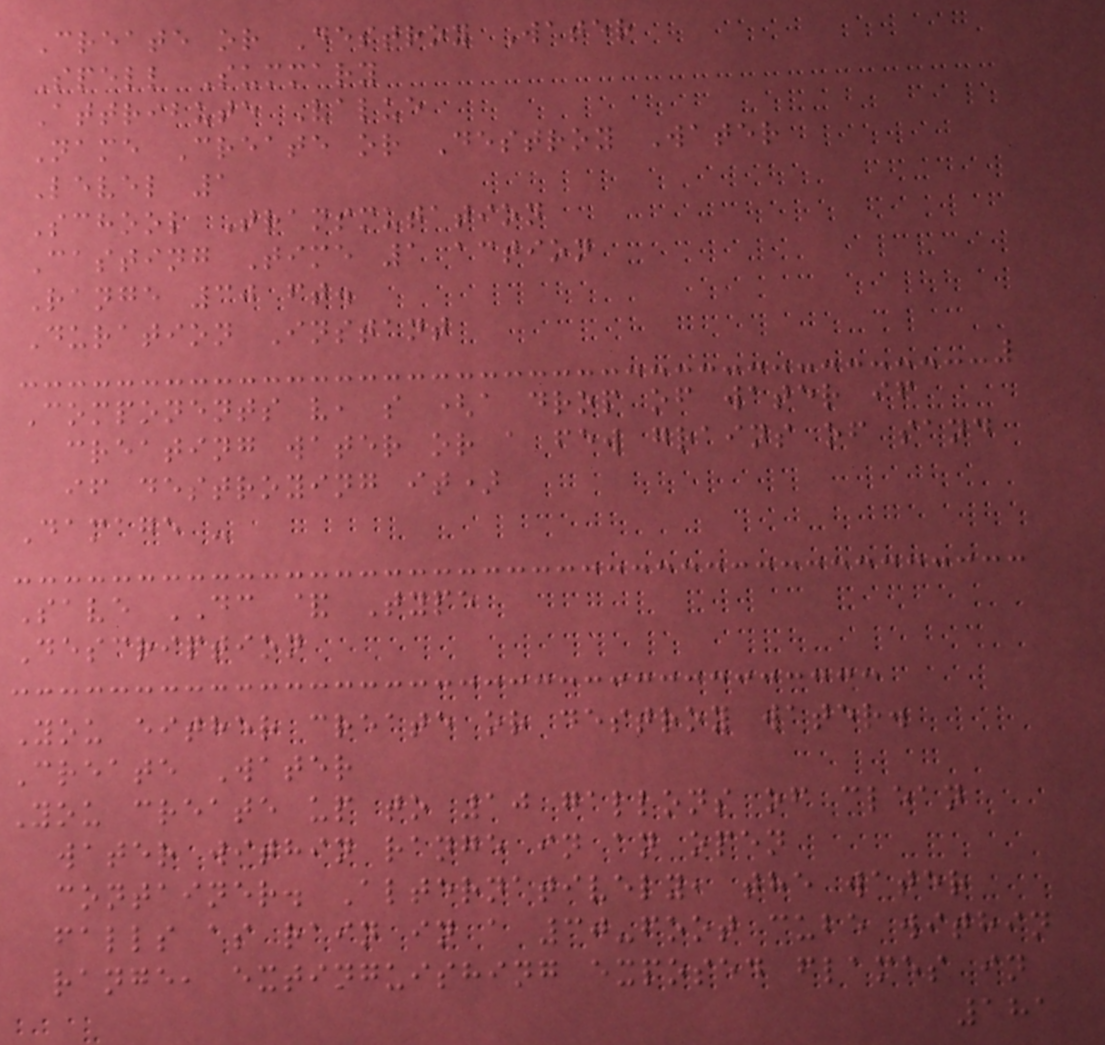Create or Destroy Water
Spell Summary
Attribute Value
Name Create or Destroy Water
Level 1
School Transmutation
Casting Time 1 action
Range 30 ft.
Duration Instant
Components v, s (a drop of water if
creating water or a few grains of sand
if destroying it)
Damage -
Save DC & Type
Description
You either create or destroy water.
Create Water
You create up to 10 gallons of clean
water within range in an open
container. Alternatively, the water
falls as rain in a 30-foot cube within
range, extinguishing exposed flames in
181
